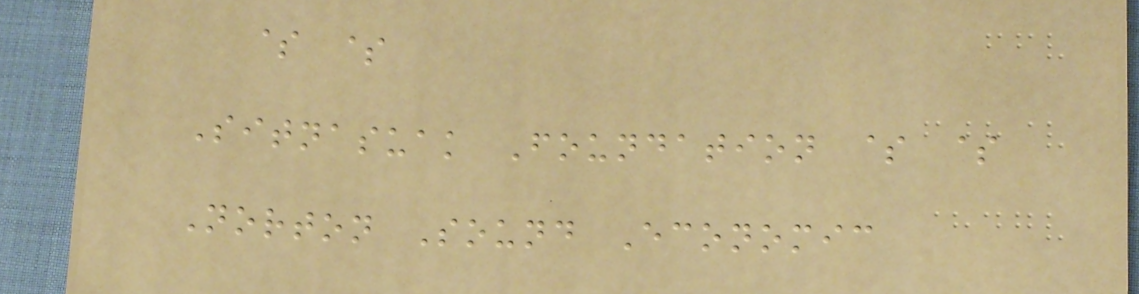$ $
Sitnasuak Foundation $ $
Norton Sound Economic
